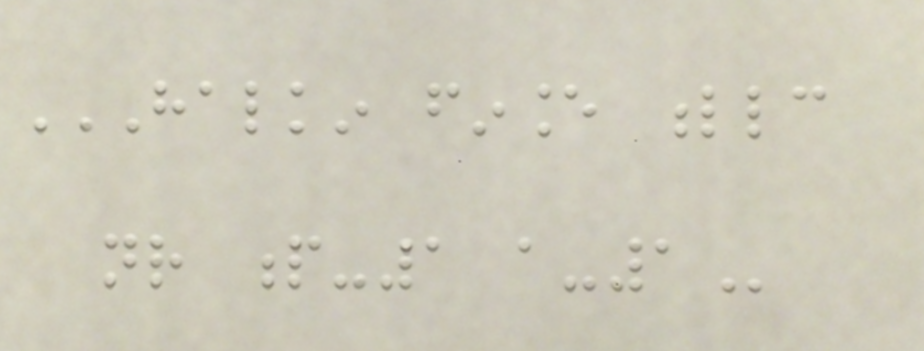HALKIN FINANCE LLC
NR P-1 A-1
